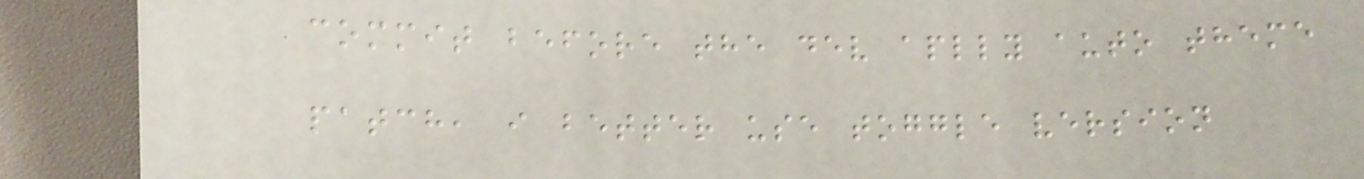commit before the dev aplly auto theme
patch, i better use toggle version
